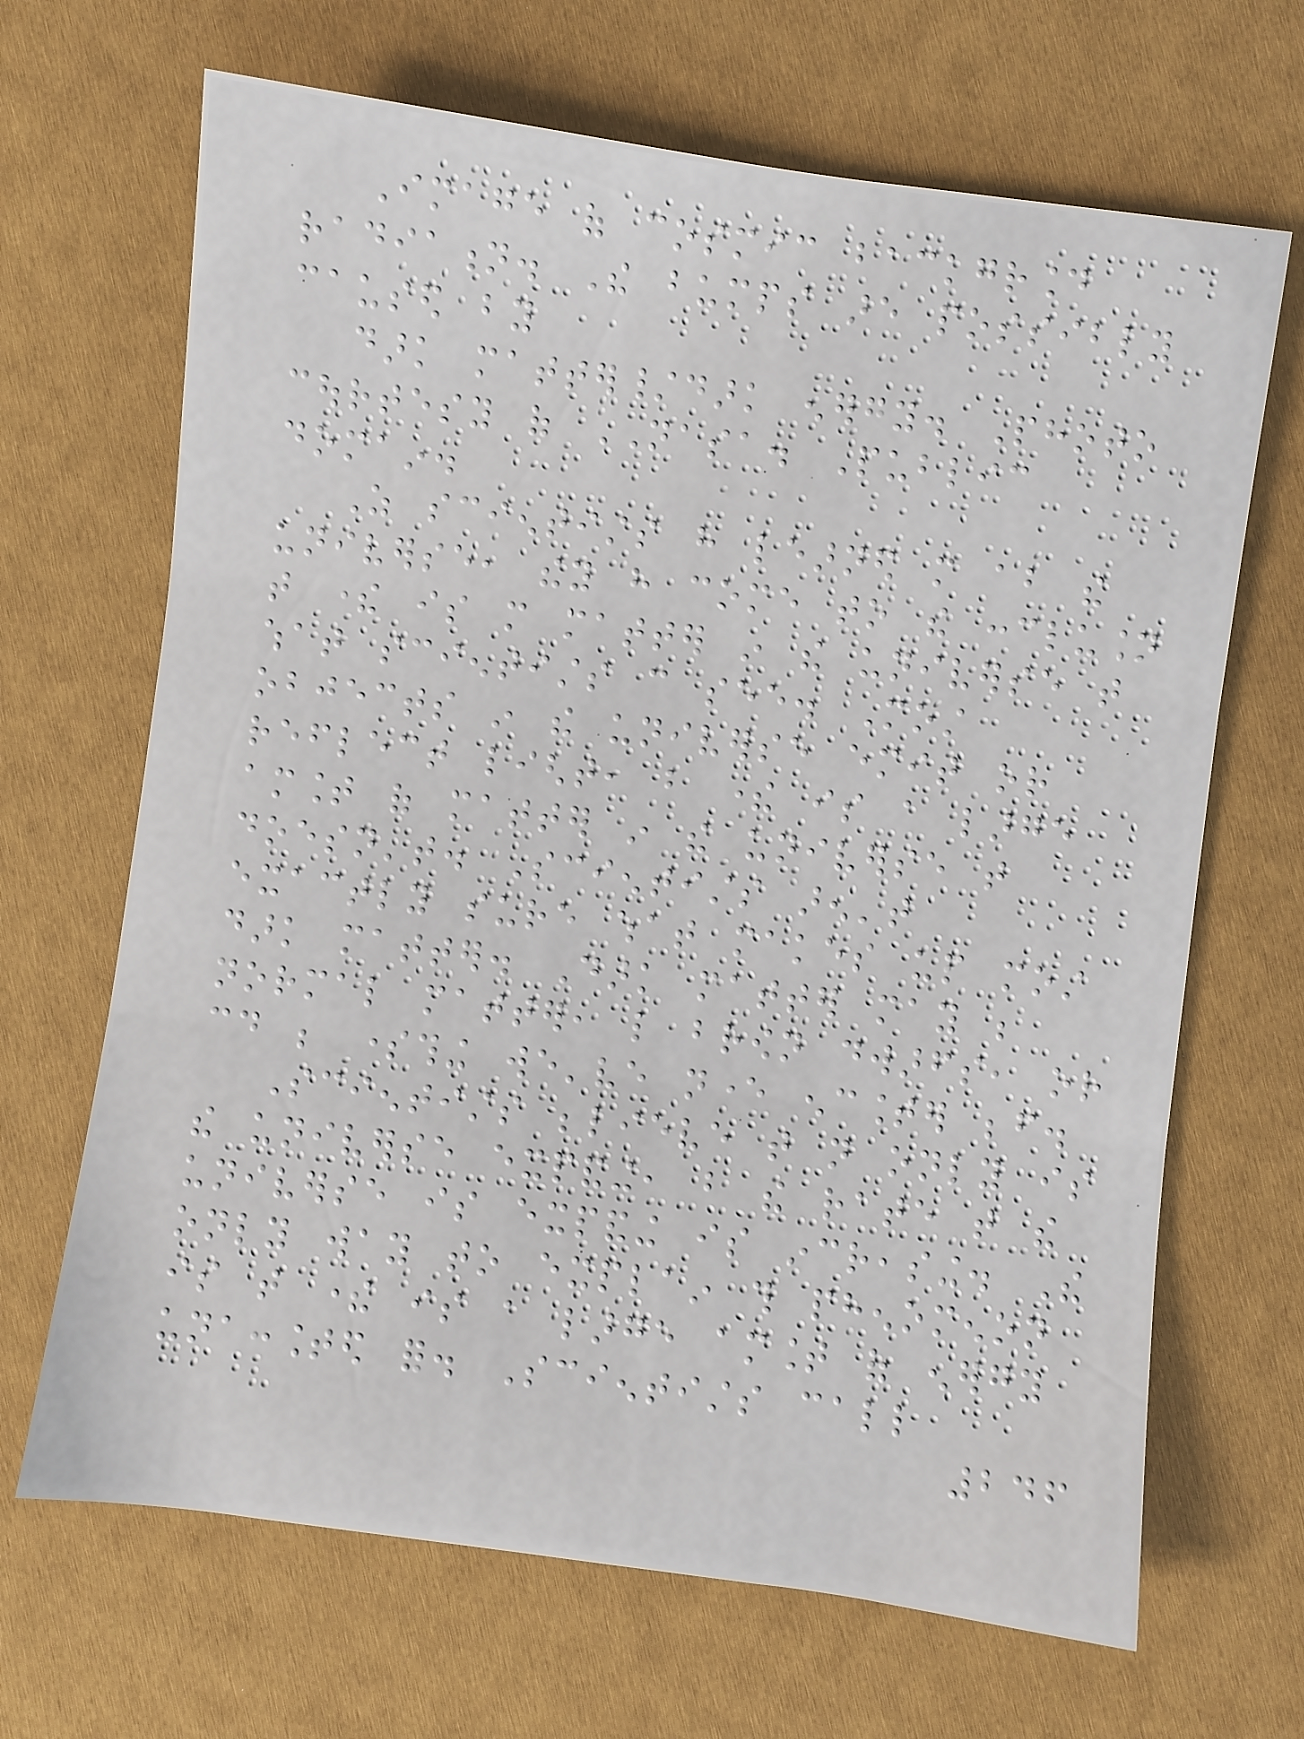Image of cosmic background
radiation. The bumps are possibly
caused by
dark matter/dark energy. Photo
courtesy of NASA. Public
domain.
As scientists have learned more about the
universe, they have come to the conclusion
that there is more matter in the universe that
what scientists can see. Most
objects in the universe emit or
reflect light, but there is a large
amount of matter in the universe that
doesn't. Scientists aren't
exactly sure what makes up most
dark matter. Dark matter may be
normal matter, like brown dwarfs, or
could be something we've never encounter before.
Scientists believe that not only is
the universe expanding, but the rate that the
universe is expanding is increasing. The
only way to explain this phenomenon
is that there is a large amount of energy
unaccounted for. Scientists call
246
